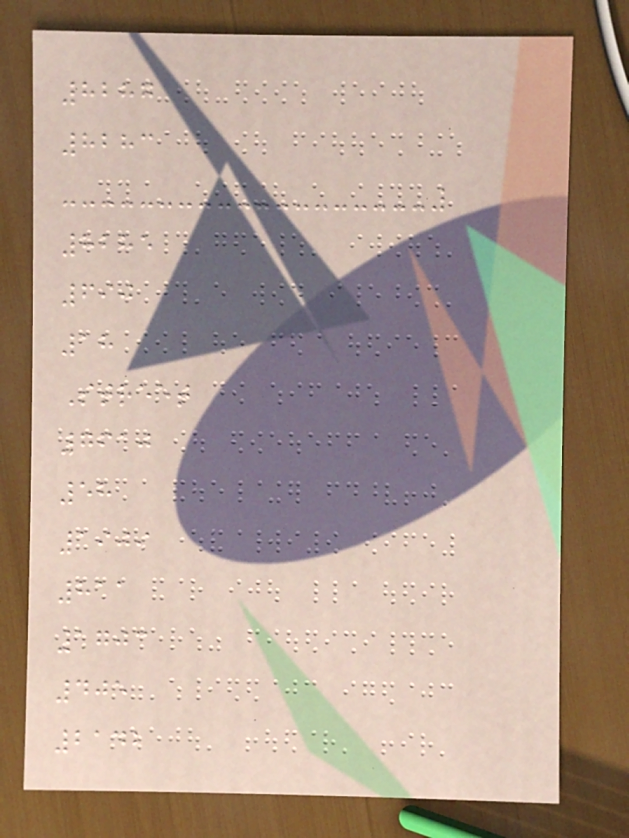8287
8283
8285
690
18
Street
7610
58
1909
811
1703
405
2142
